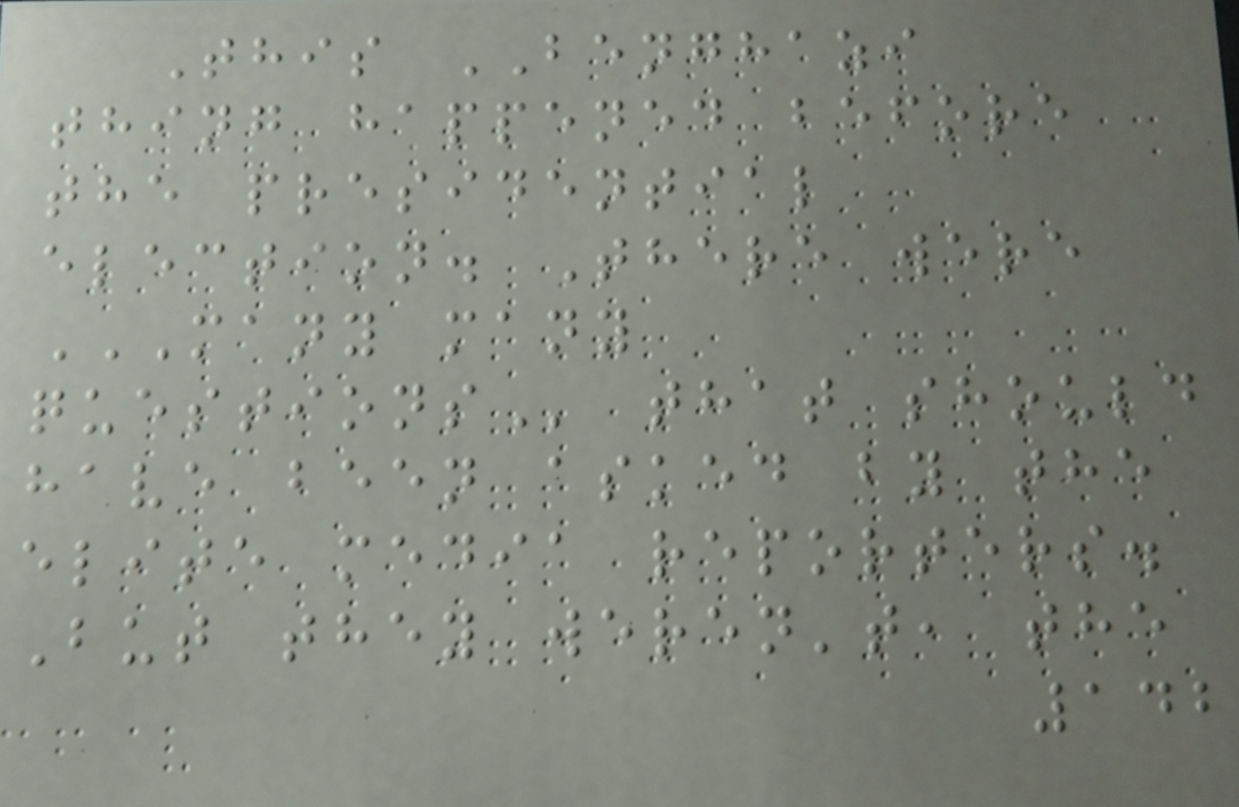This BENGHAZI
thing happened before
the presidential
election. There were
MANY MANY
QUESTIONS that should
have been asked by the
elite media reporters.
But they weren't, the
142
